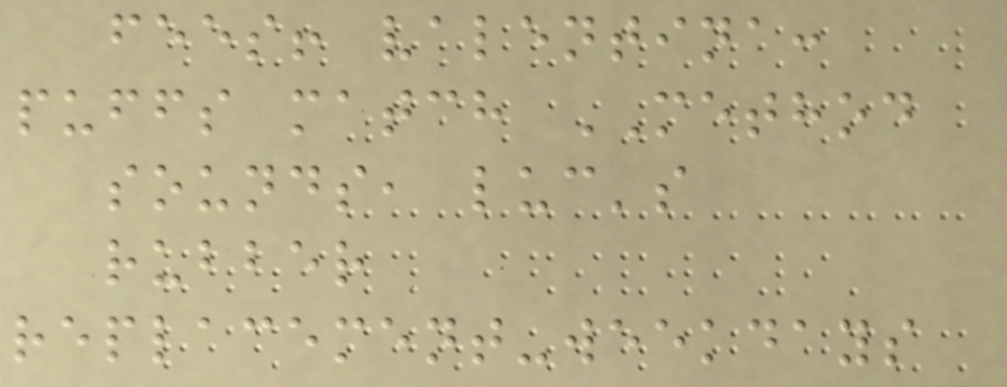fees! valentina:
puffs match METHOD
sounds, luc's
rubber
replacement-weekdays
